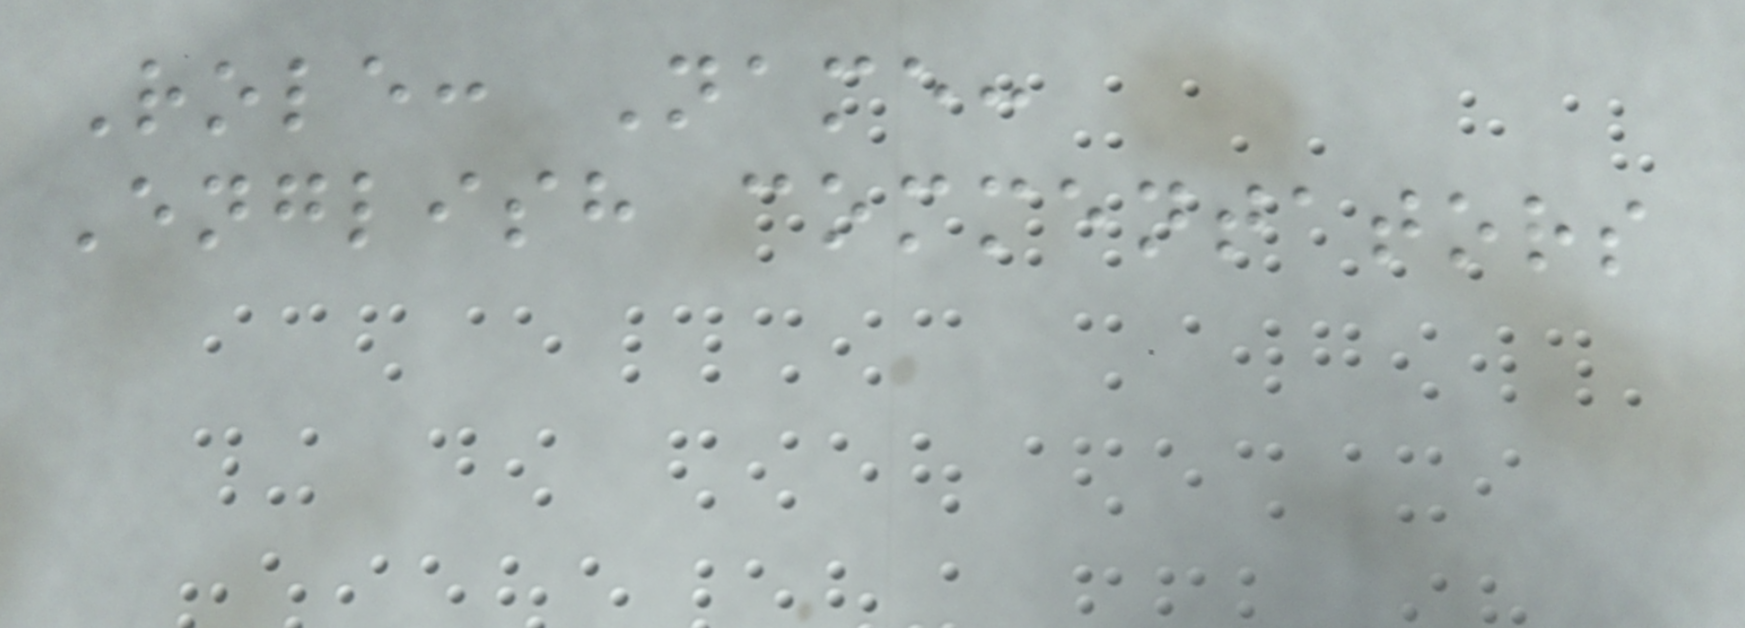Role: Name:
English commentators
